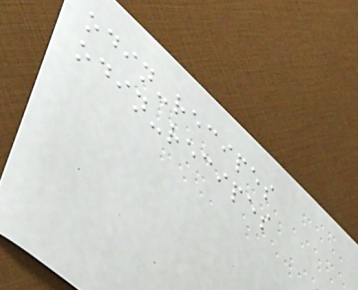odin-recipes
odin-recipes
